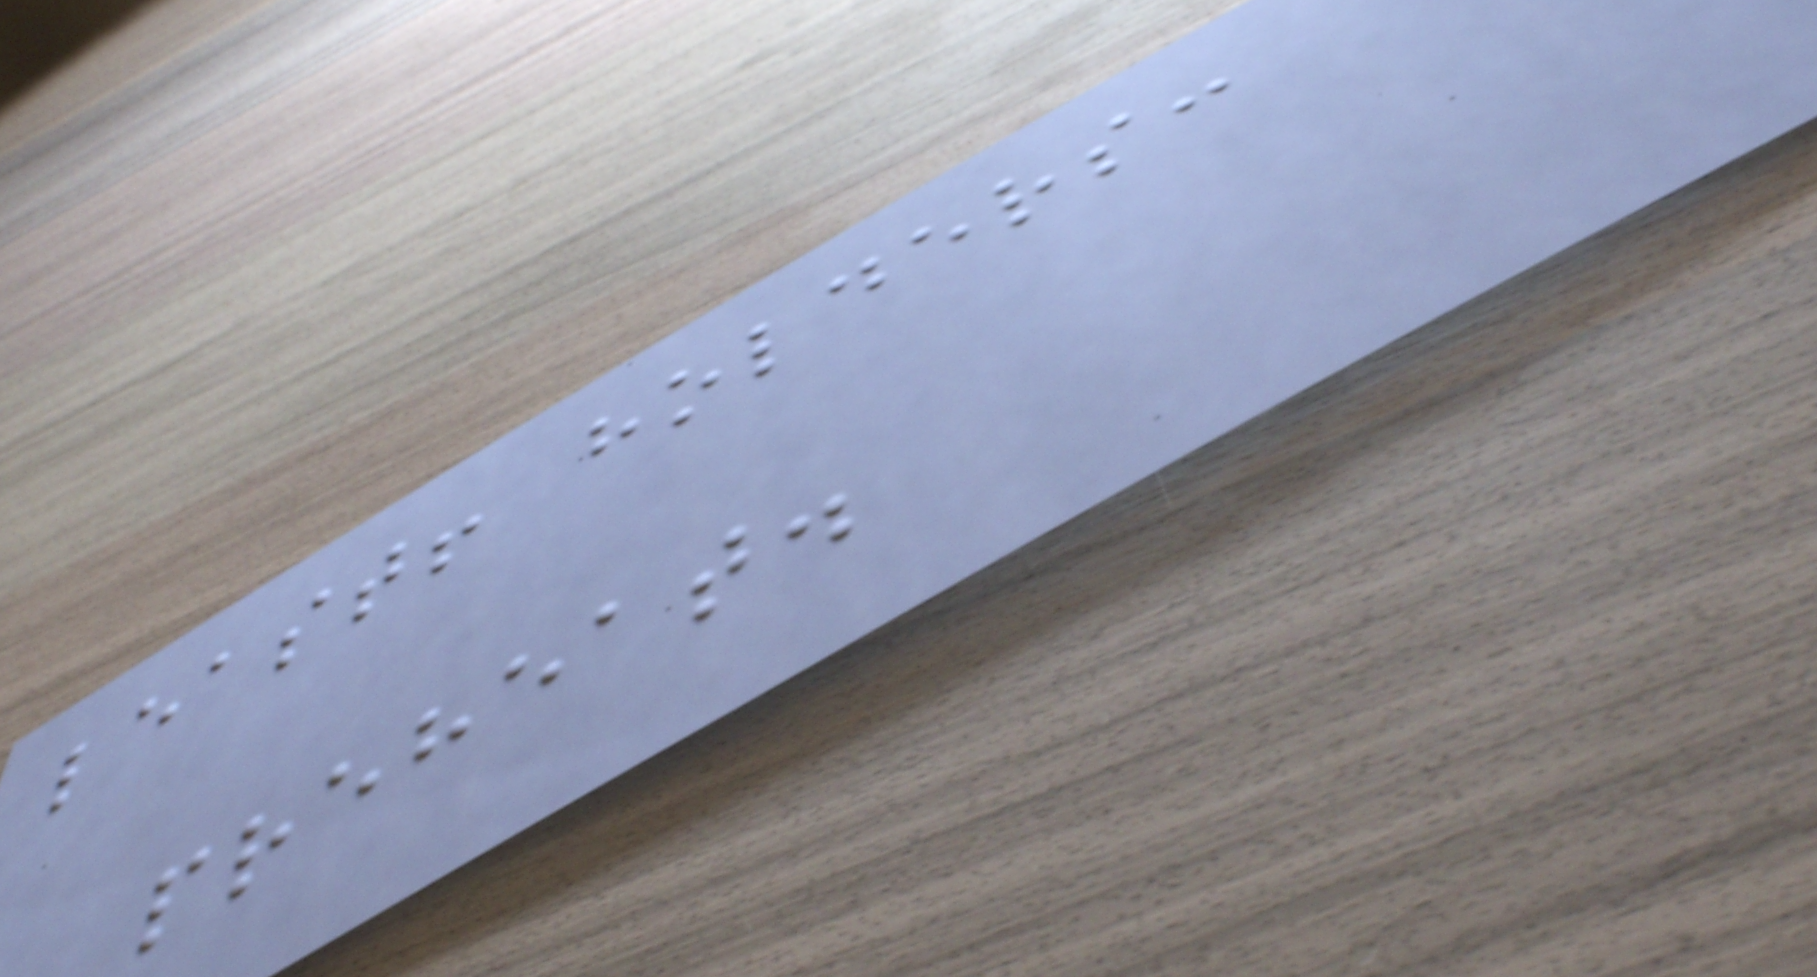least! holders:
preheat.
